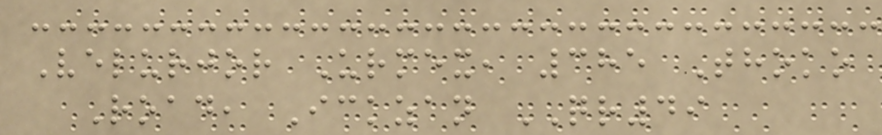Velurjor Urmex, 385 Thoko
Road, Ickzan QR49
